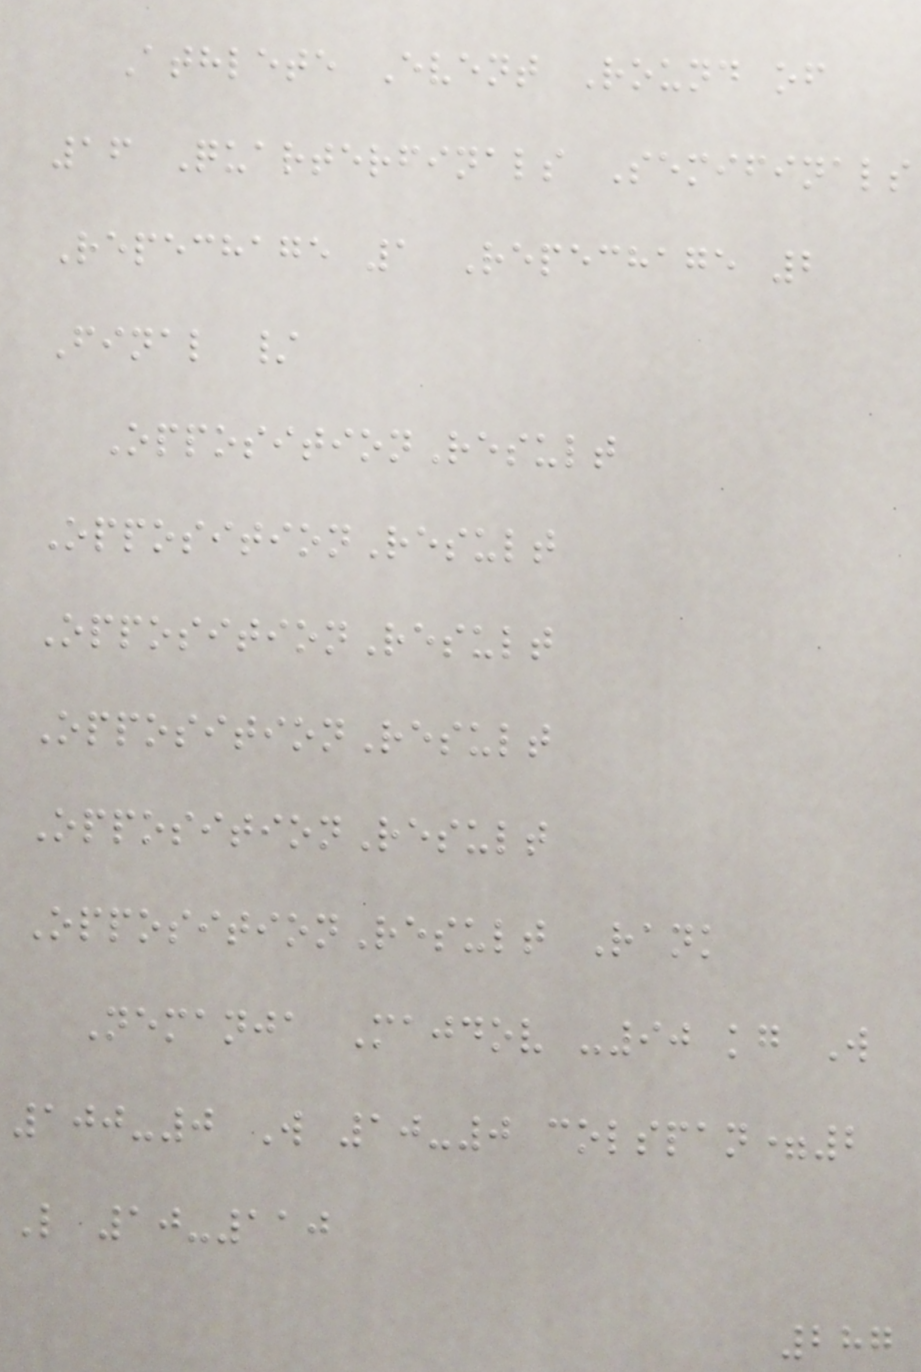Athlete Event Round of
16 Quarterfinals Semifinals
Repechage 1 Repechage 2
Final /
OppositionResult
OppositionResult
OppositionResult
OppositionResult
OppositionResult
OppositionResult Rank
Nemanja Majdov -90 kg W
100-0 W 10-0 colspan=2
L 10-110
287
